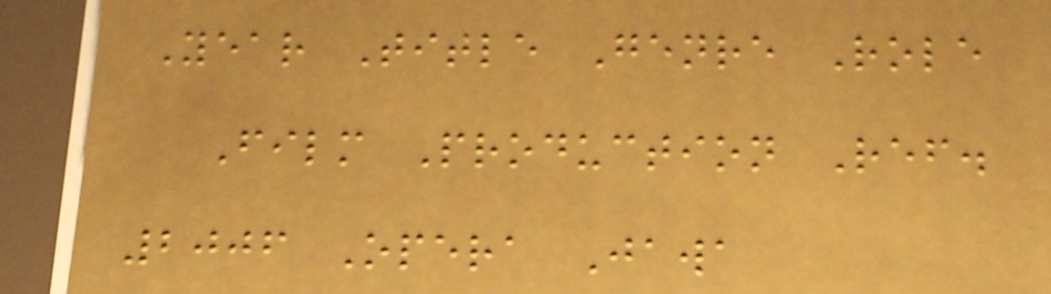Year Title Genre Role
Film Production Ref.
2006 Opera Jawa
